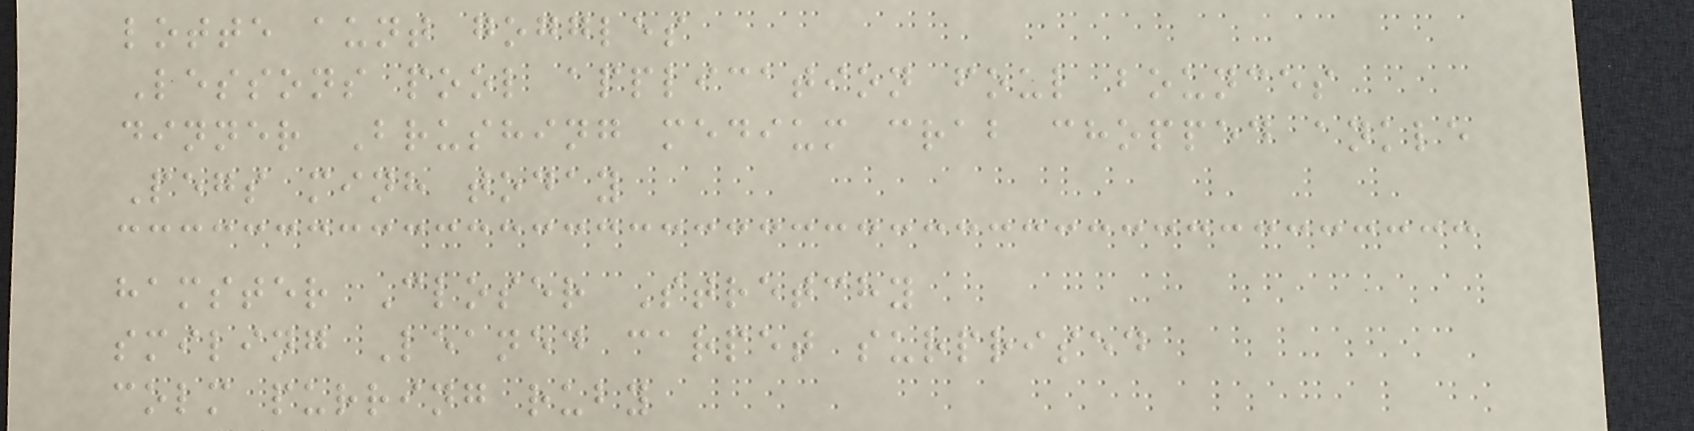lotte aunt goggles
Lessons pool application foul bounces
dinner Brushing medium crab chopped ankle
Pegs minh today
hamster Closer Stretchy
smiling Leaned carpet surprised
colm purring ruby
